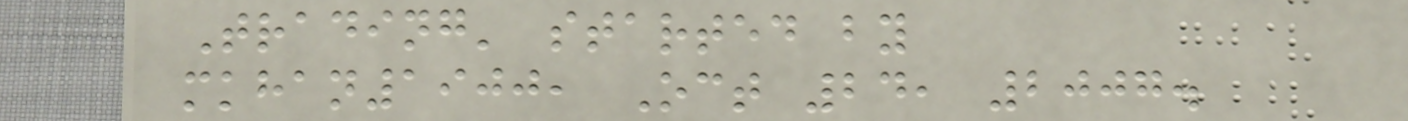Trading' started by
mkhan1900, Oct 24, 2007.
